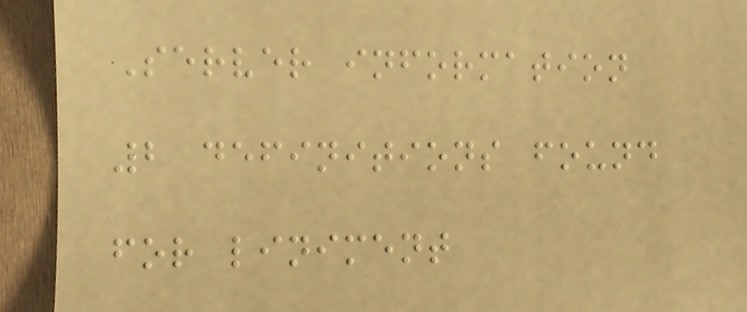Server information
2 definitions found
for liniment
